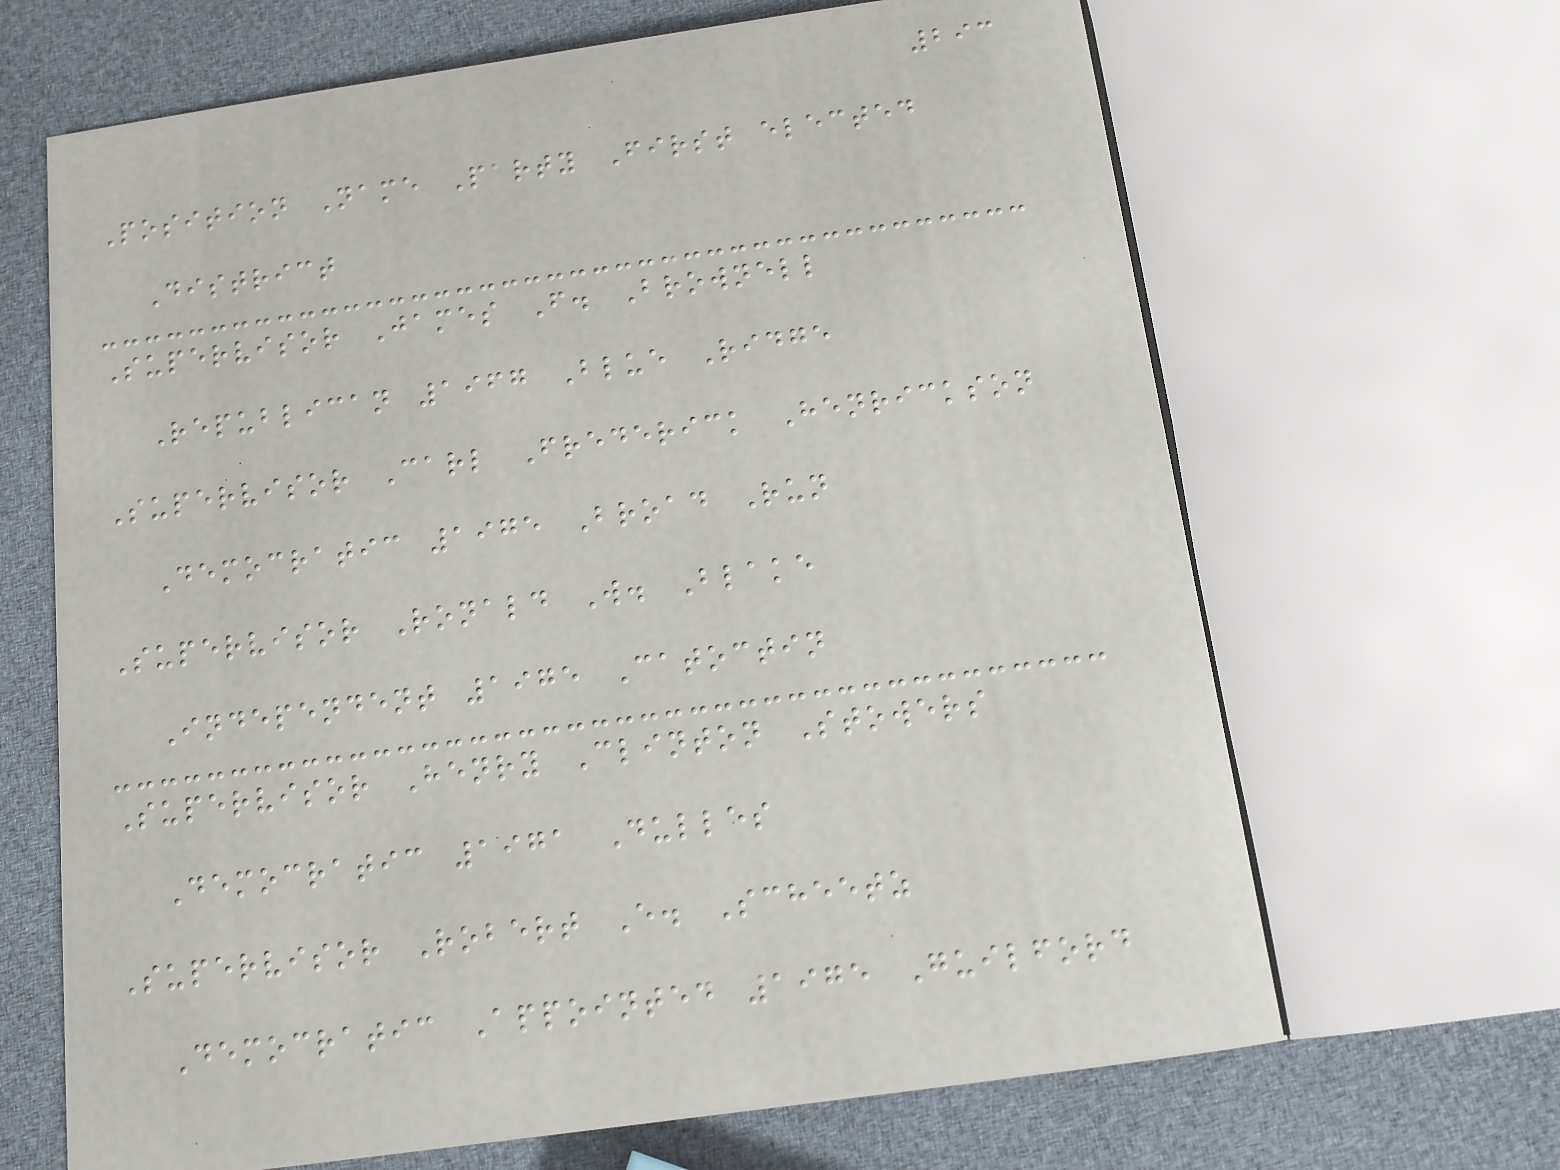293
Position Name Party First elected
District
Supervisor James F. Brownell
Republican 1967 Blue Ridge
Supervisor Carl Frederick Henrickson
Democratic 1975 Broad Run
Supervisor Ronald W. Blake
Independent 1975 Catoctin
Supervisor Henry Clinton Stowers
Democratic 1971 Dulles
Supervisor Robert E. Scheetz
Democratic Appointed 1975 Guilford
